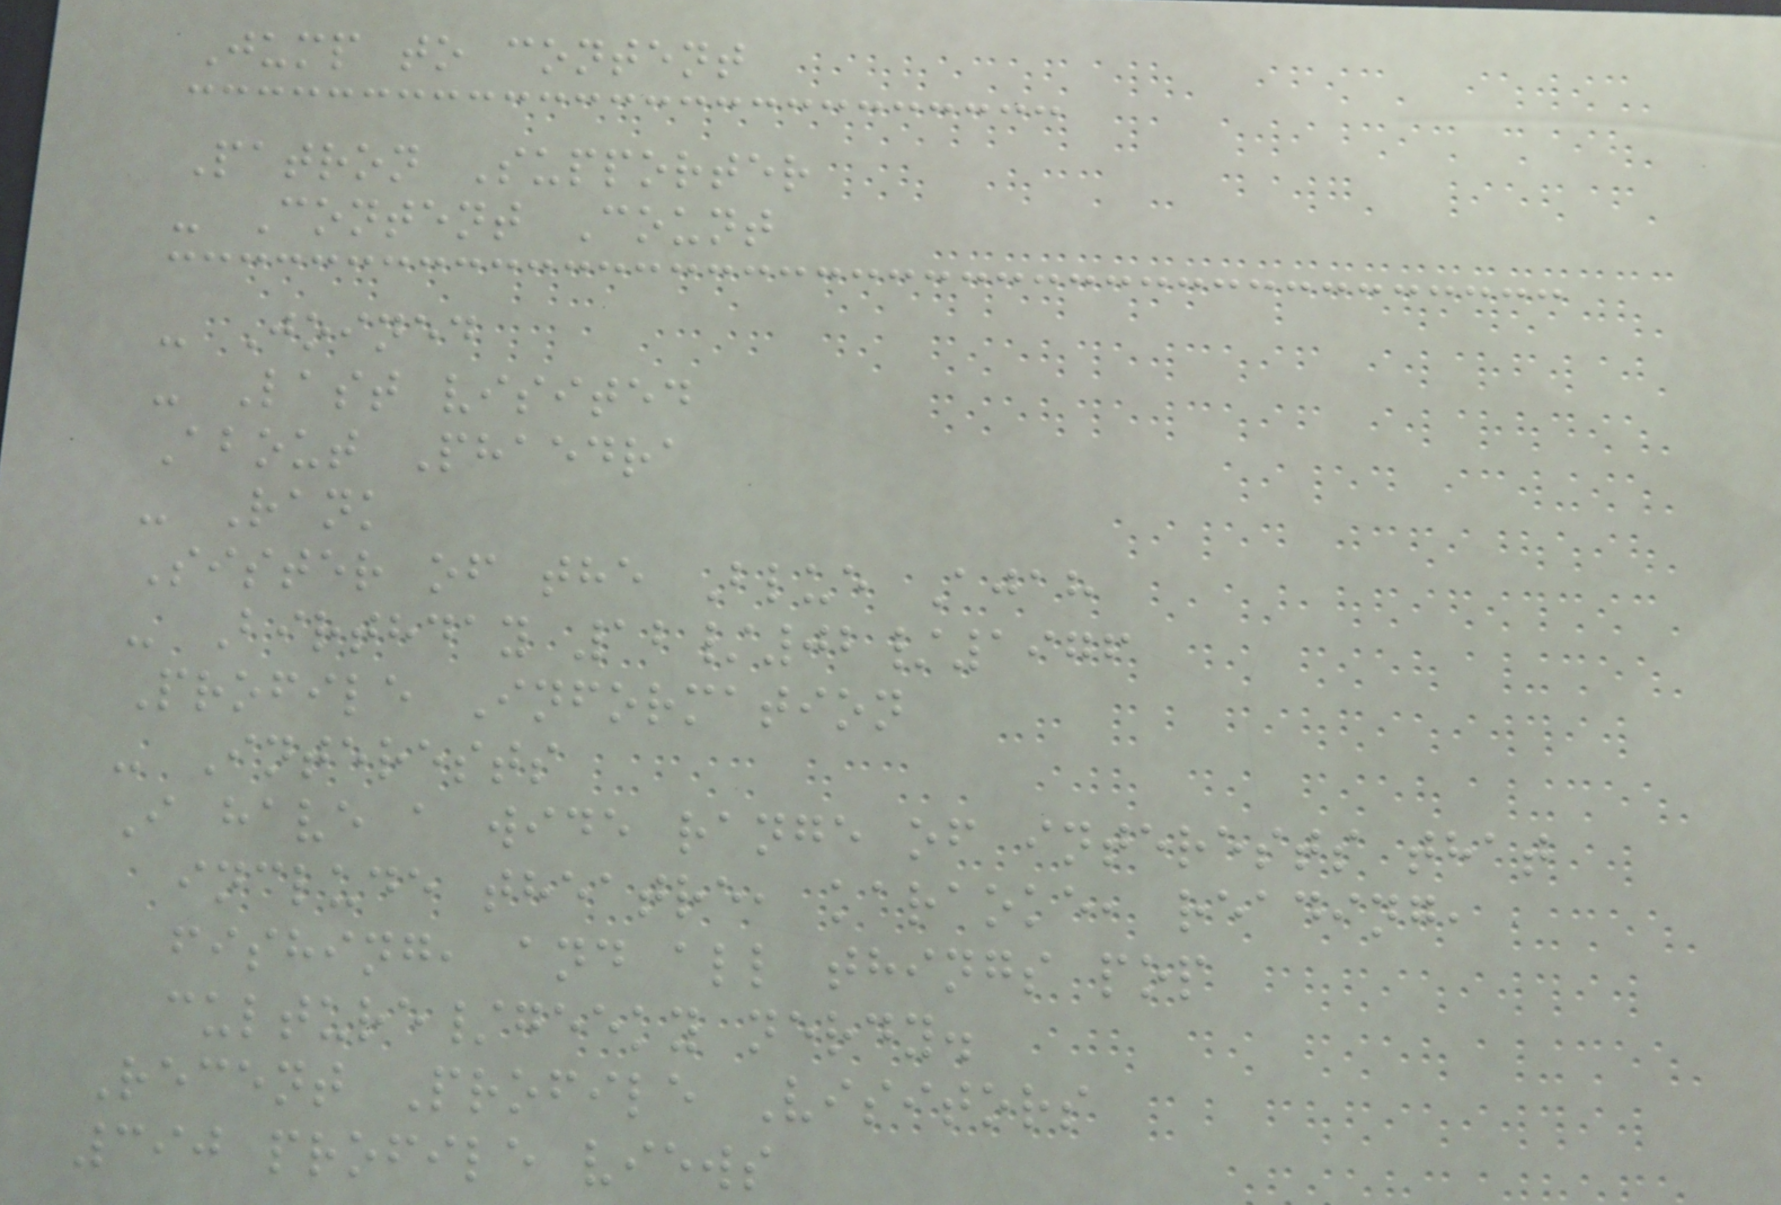Jump to content
Patron Supporter
- Content Count
- Joined
- Last visited
About Phaedra
- Rank
Sister of the Blue Ajah
- Birthday 12/02/1976
Profile Information
- Interests
I have a wide range of interests that
include theatre, karaoke, reading,
fishing, and all things pop
culture/geeky nerdy.
Recent Profile Visitors
390 profile views
